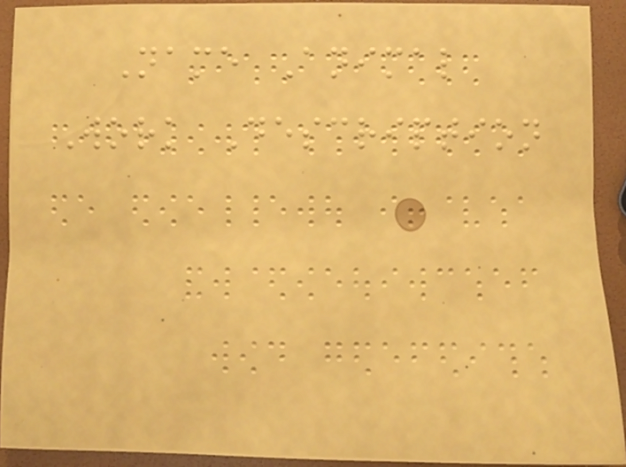Name Animal
Work Description
